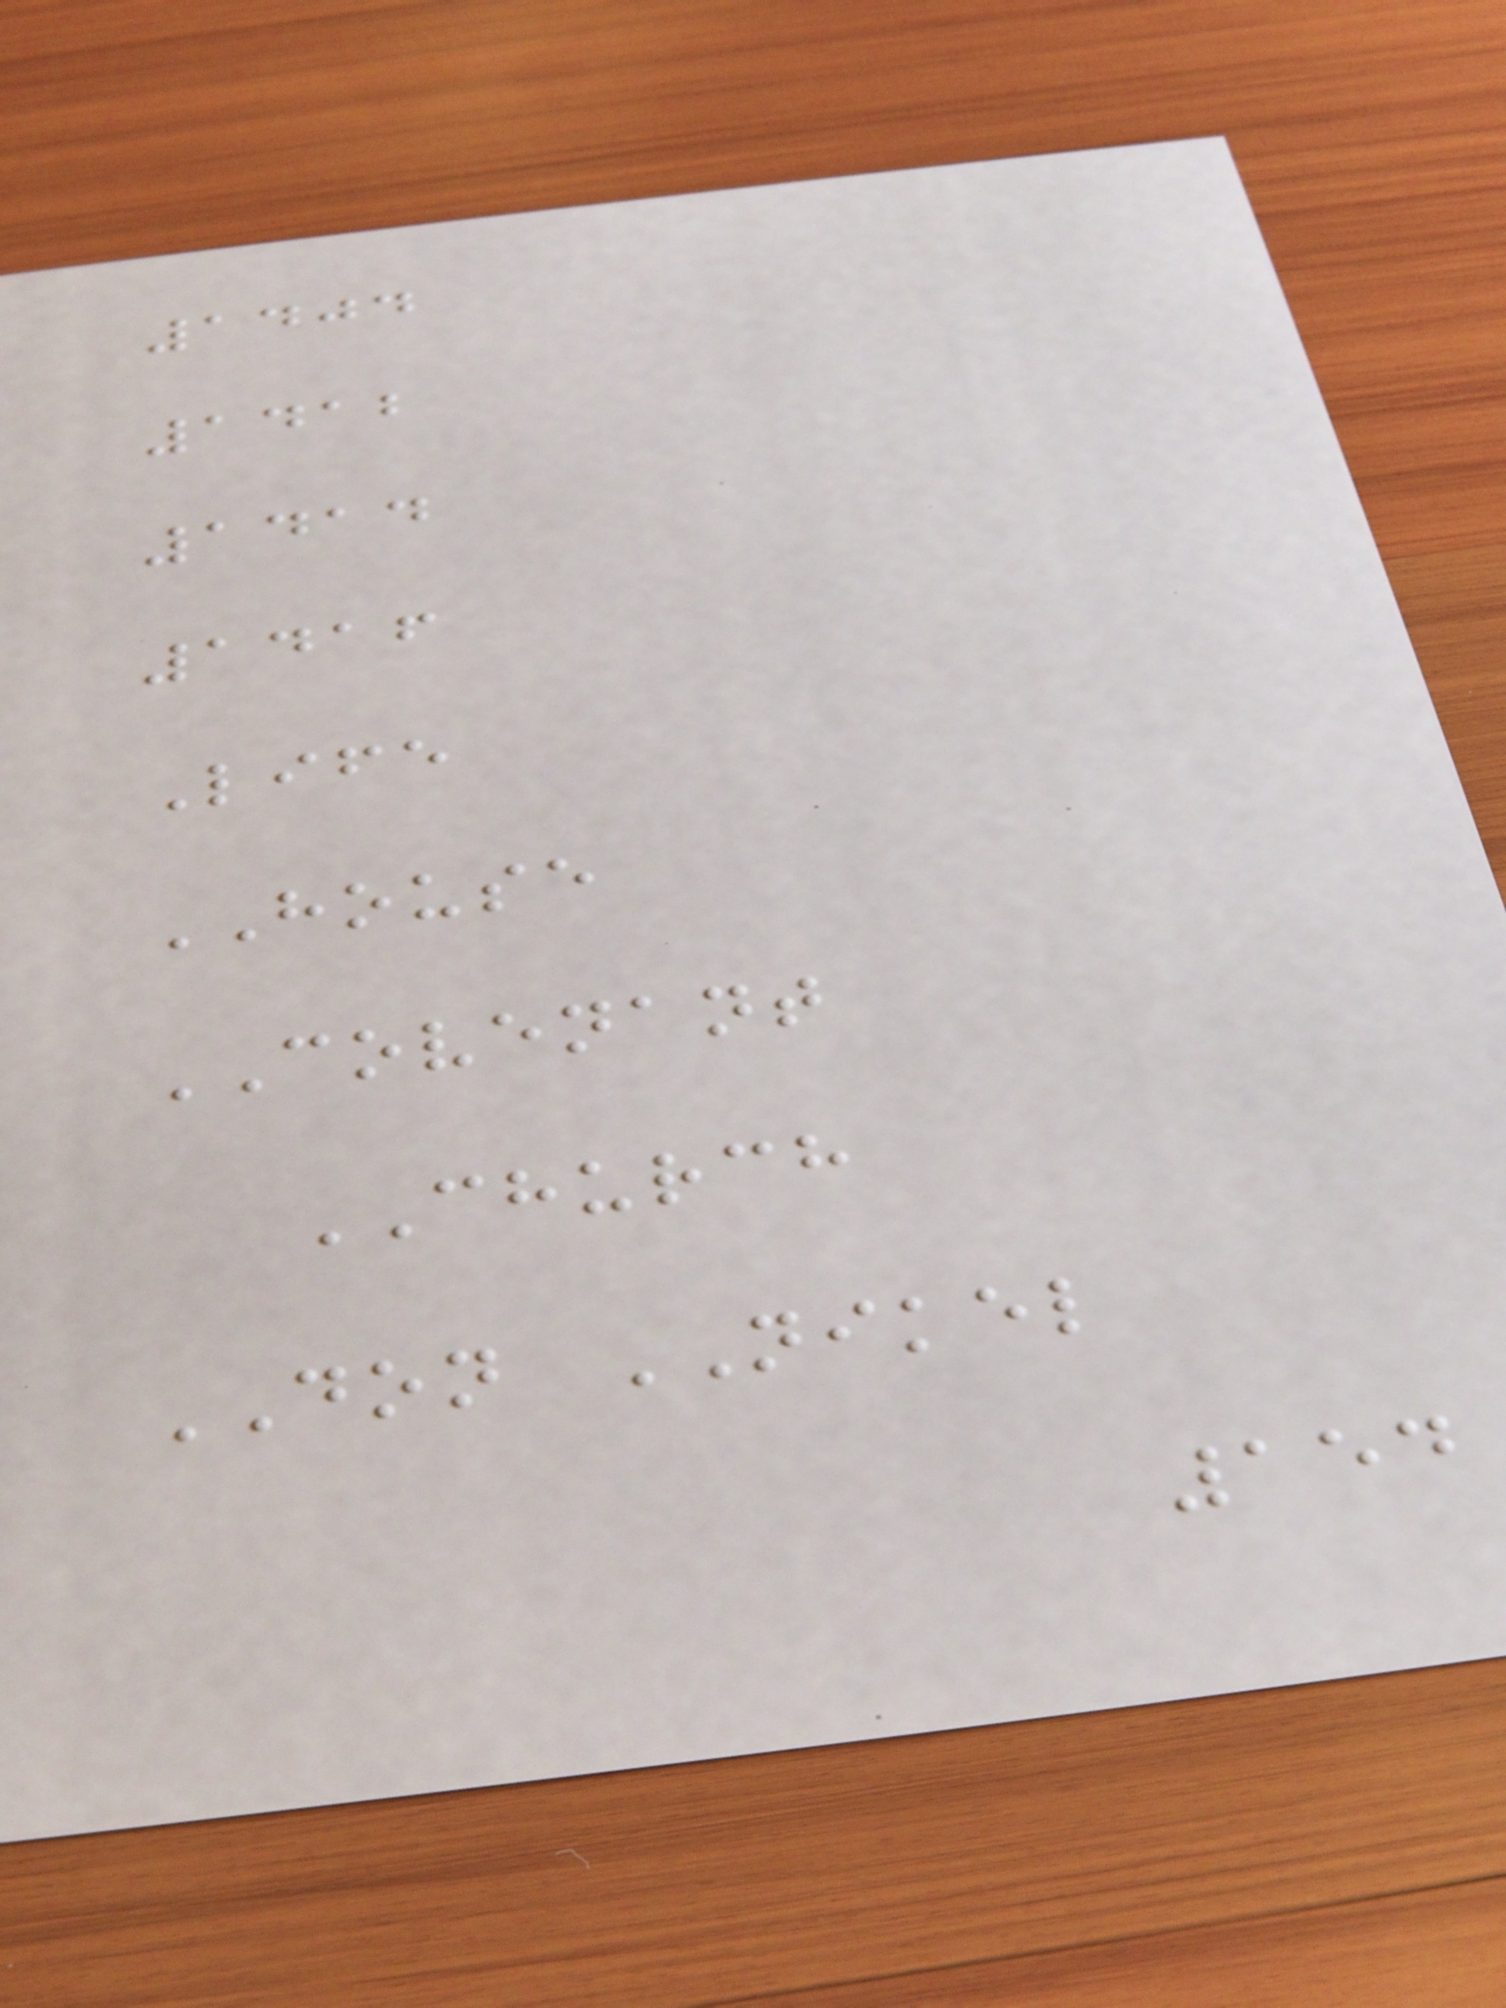1404
1412
1414
1416
Life
HOUSE
COVENANT
CHURCH
DON NIKEL
154
